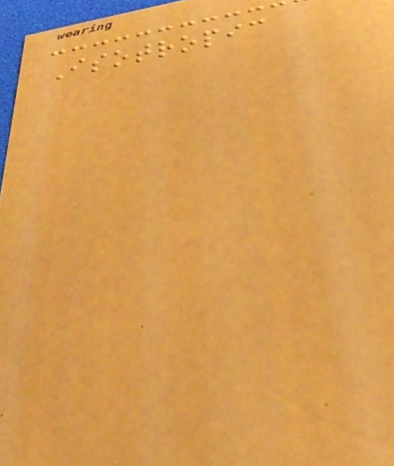Isotropic
